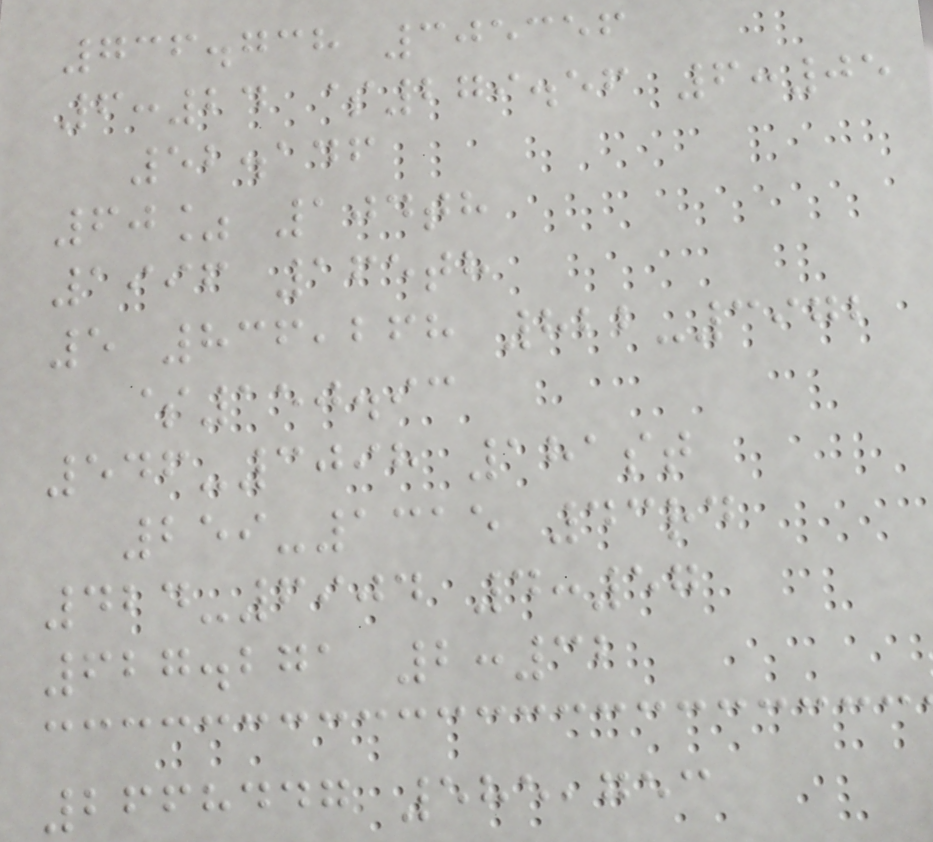736.738 305356
6:24 $279.56 6:05
52.146
60% 104th
1996 165th
5 836,268 822-3972
$150.93
546-3098 181st
259-1315 43rd
424-6904 4:57
627.271 2:32
2668447 585,753
